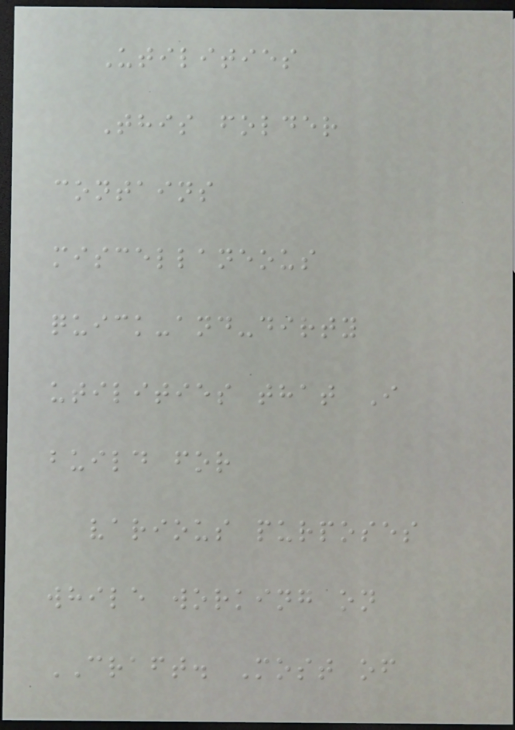Utilities
This folder
contains
miscellaneous
quick-and-dirty
utilities that I
build for
various purposes
while working on
CRAFT. Most of
